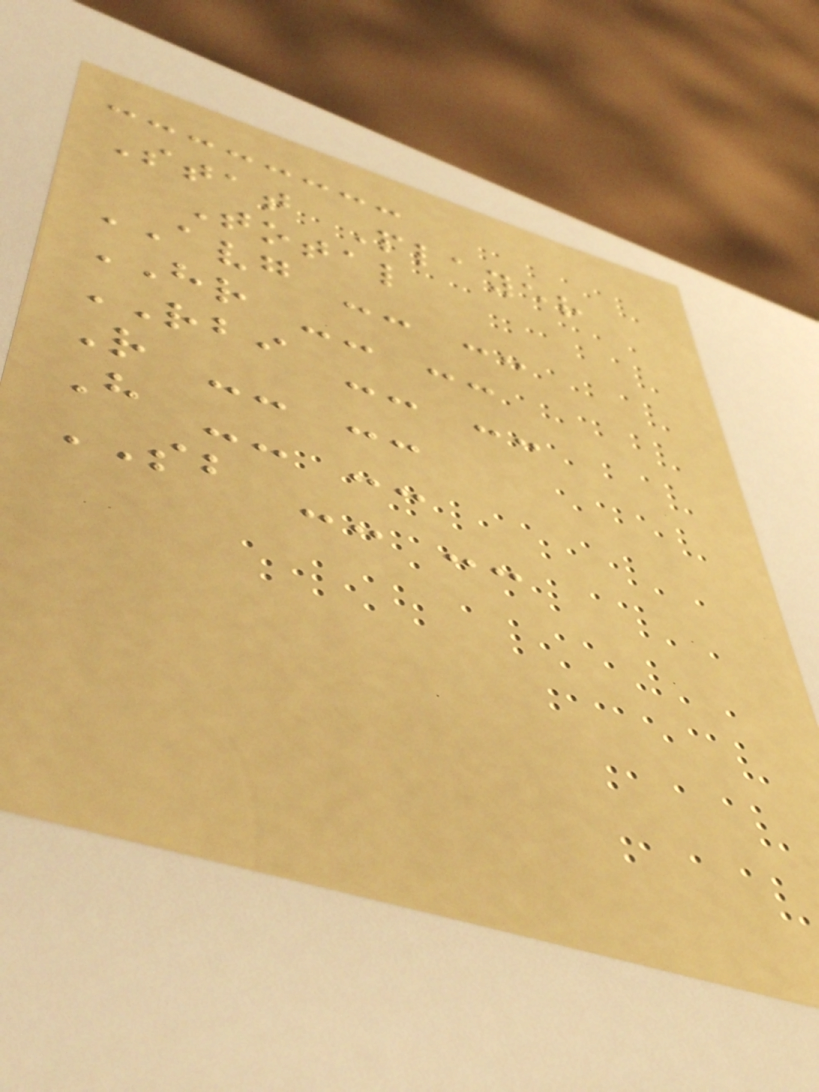Stat Player
Total
AVG -- --
HR -- --
RBI -- --
R -- --
H -- --
SB -- --
